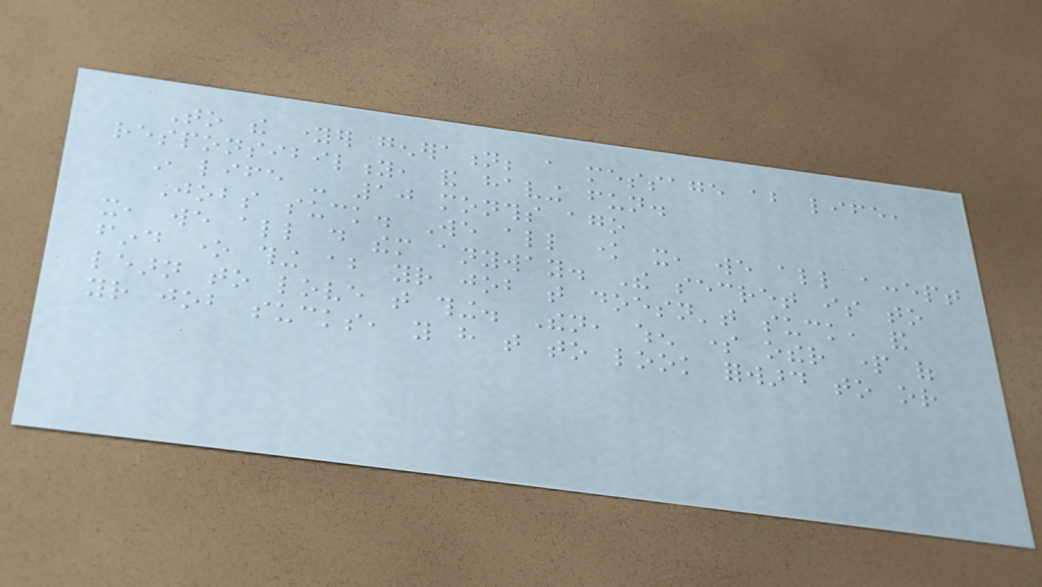To the younger generation; a message about life,
responsibility, and having fun.
in life - 10 months ago
Jobs suck. We all know it, we all accept
it, we all do them anyway. The secret is to
find one thing about your job that doesn't suck, and
learn to love that thing. Then, when some other part of
your job sucks, you have that to look forward to or
